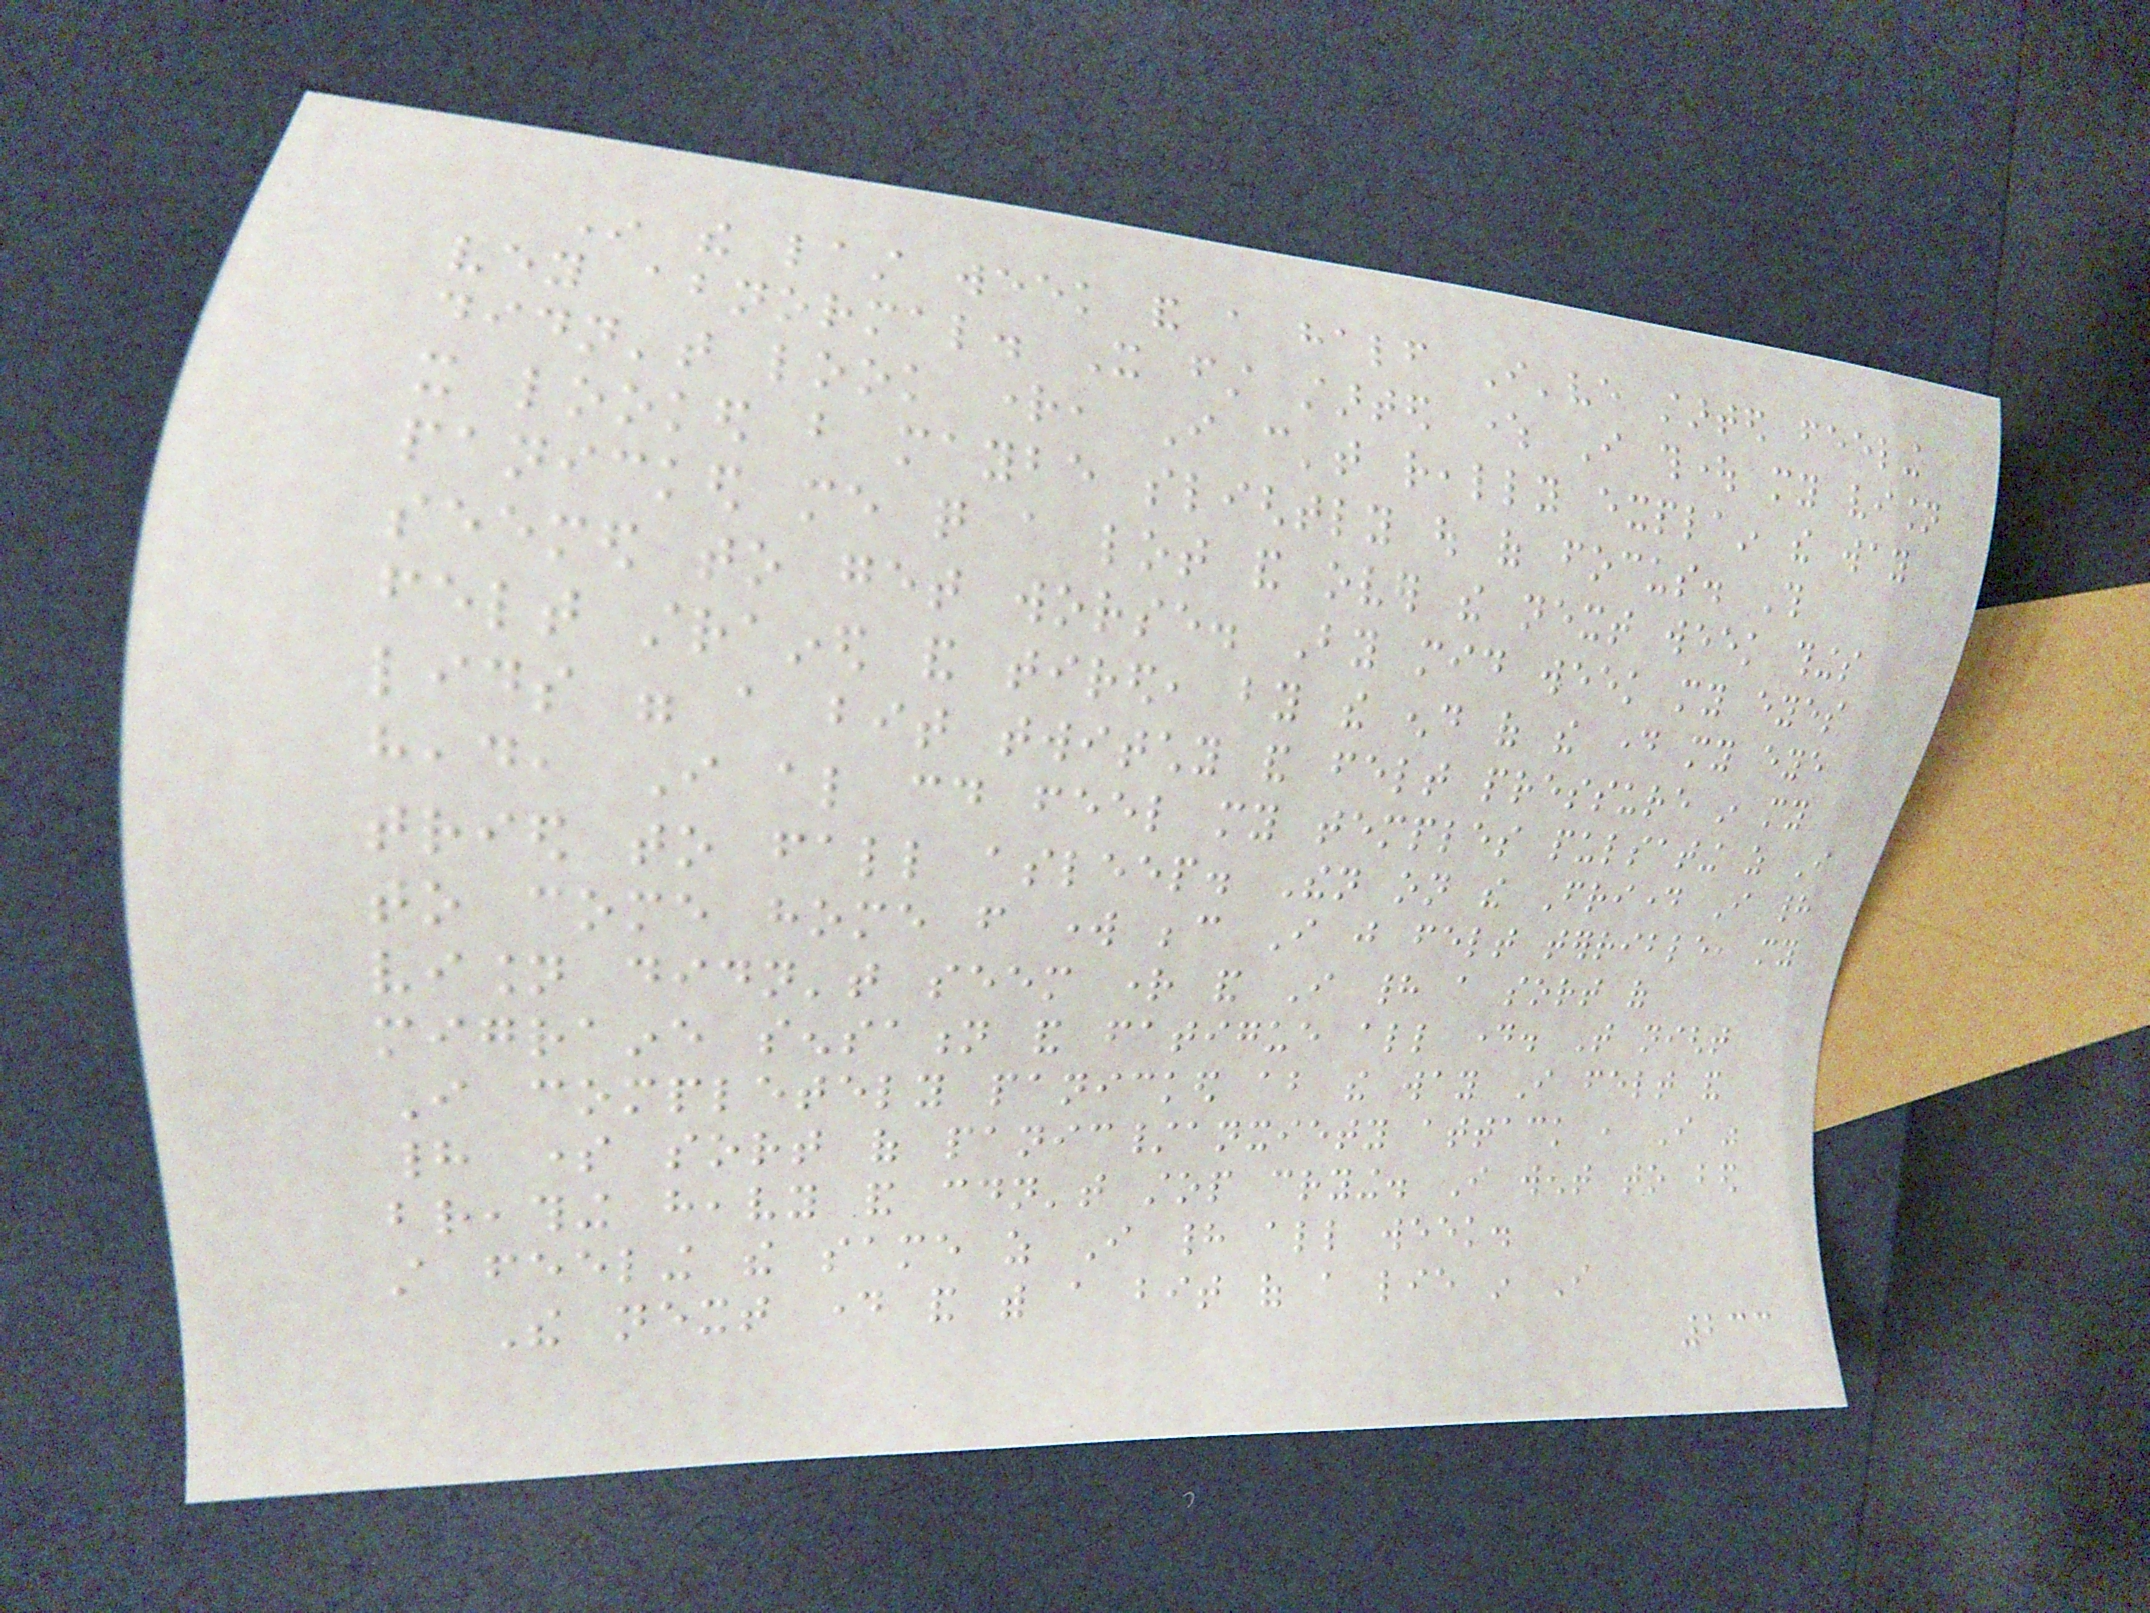In the last week and a half I've started feeling
vey abnormal. It first started where I thought my vision
didn't look right, I can't really explain the way
it looked but maybe slightly out of focus. This
panicked me quite a lot and over the next week things
seemed to get worse. By mid week my eyes
felt strained and tired, by the end of the day my eye
lids were a bit twitchy and felt pressure in my
head, I also could feel my temples pulsating as I
tried to fall asleep. Then on the Friday I had
to come home from work because I just felt terrible, my
vision didn't seem right and I had a sort of
migraine sensation and fatigue all day. That night
I completely panicked about the way I felt and
had some sort of panic/anxiety attack , I was
breathing heavy and couldn't stop crying. I went to bed
still feeling the same as I had all week.
The next day and with a bit of a lie in I
233
